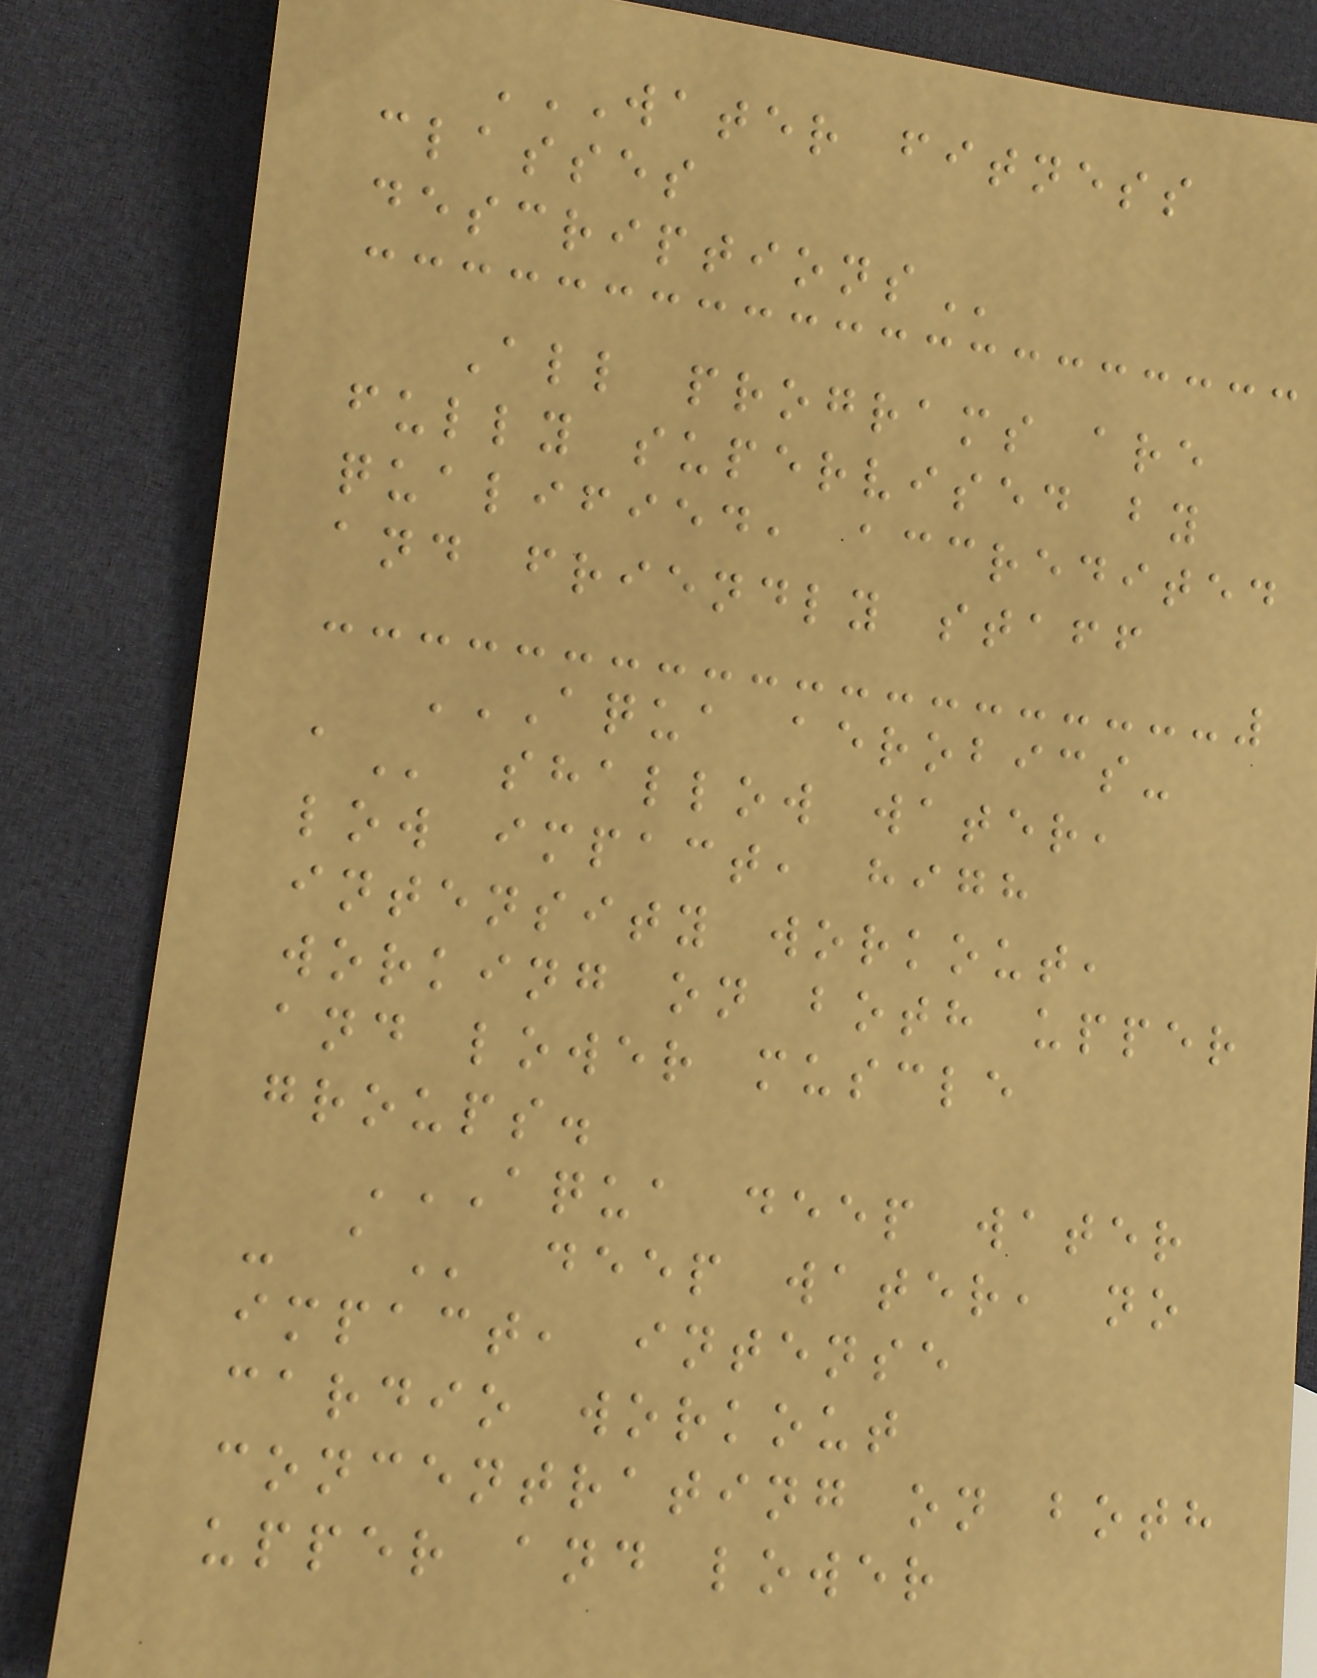WATER FITNESS
CLASSES
DESCRIPTIONS
All programs are
fully supervised by
qualified, accredited
and friendly staff
AQUA AEROBICS-
A shallow water,
low impact, high
intensity workout,
working on both upper
and lower muscle
groups.
AQUA DEEP WATER
- A deep water, no
impact, intense
cardio workout
concentrating on both
upper and lower
